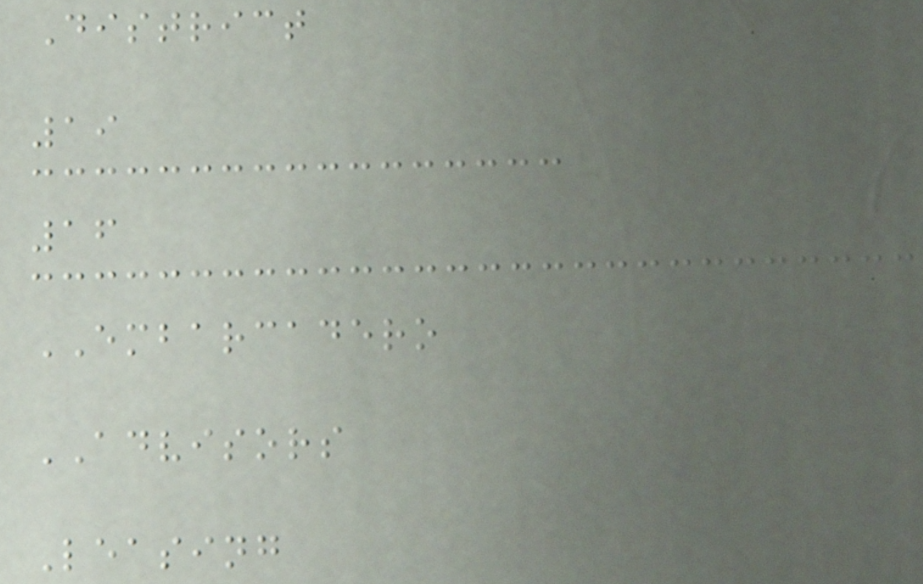District
19
16
EMBARCADERO
ADVISORS
Leasing
